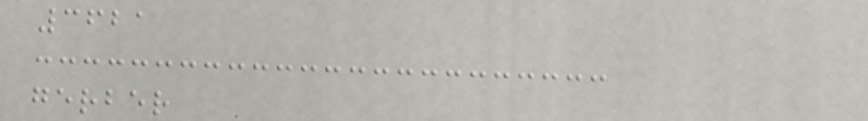3621
gerber
